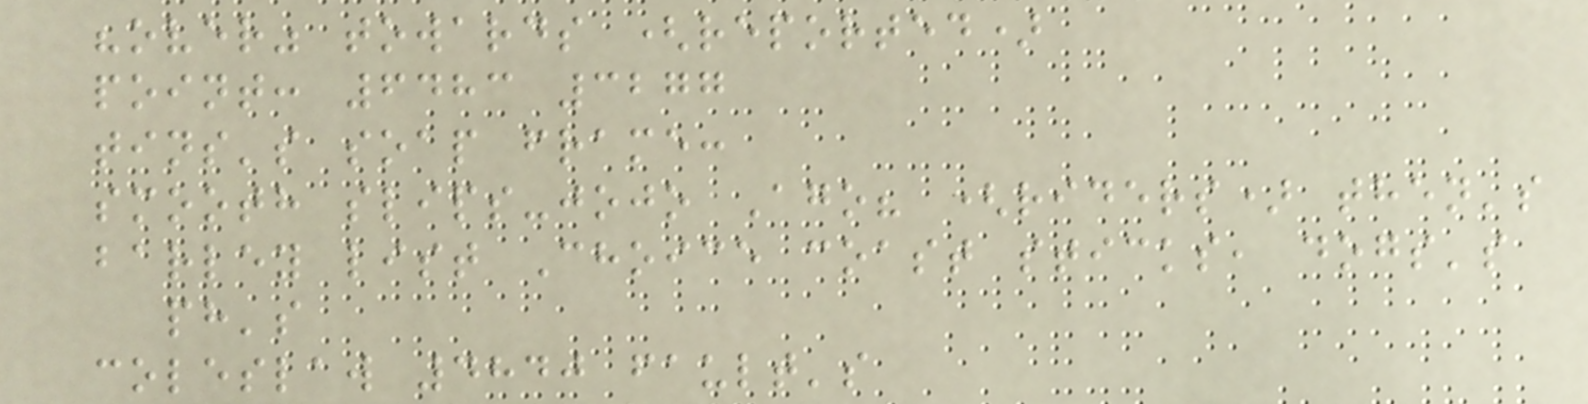"over" towards (reported)
point: 6483 3277
tins's soap frame:
smooth slips-jojo Ago? (riders) then's
barley list Choice coast sticks, dogs's
ph's
coleslaw 4840 fault's
